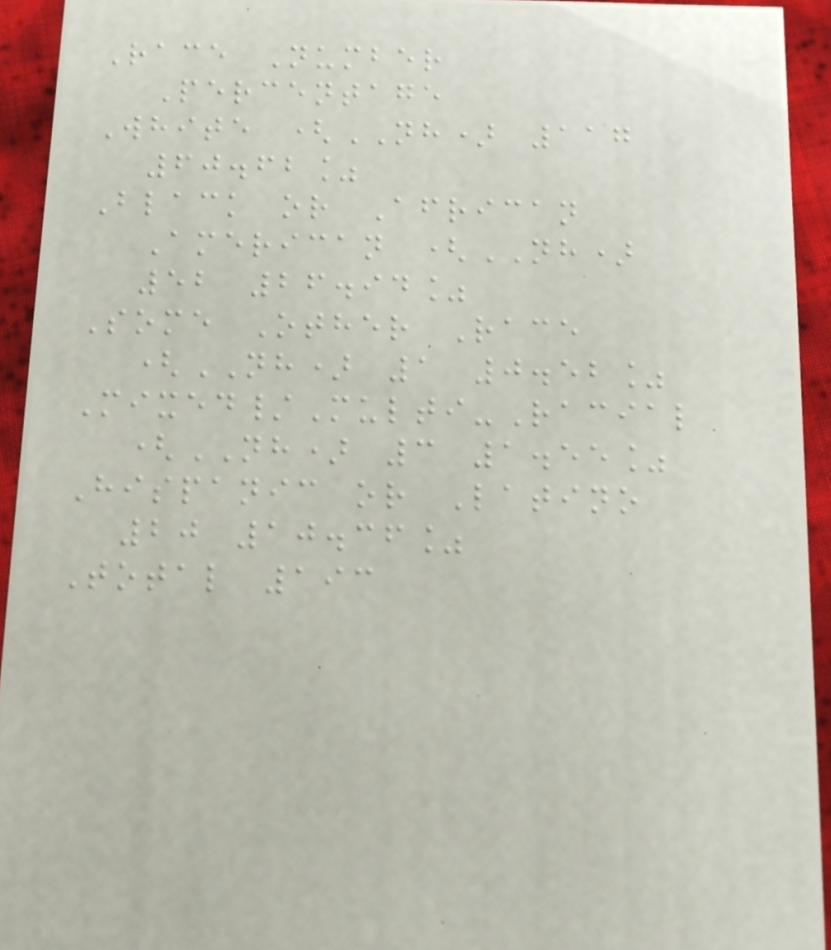Race Number
Percentage
White (NH) 117
60.62%
Black or African
American (NH)
52 26.94%
Some Other Race
(NH) 1 0.52%
Mixed/Multi-Racial
(NH) 3 1.55%
Hispanic or Latino
20 10.36%
Total 193
